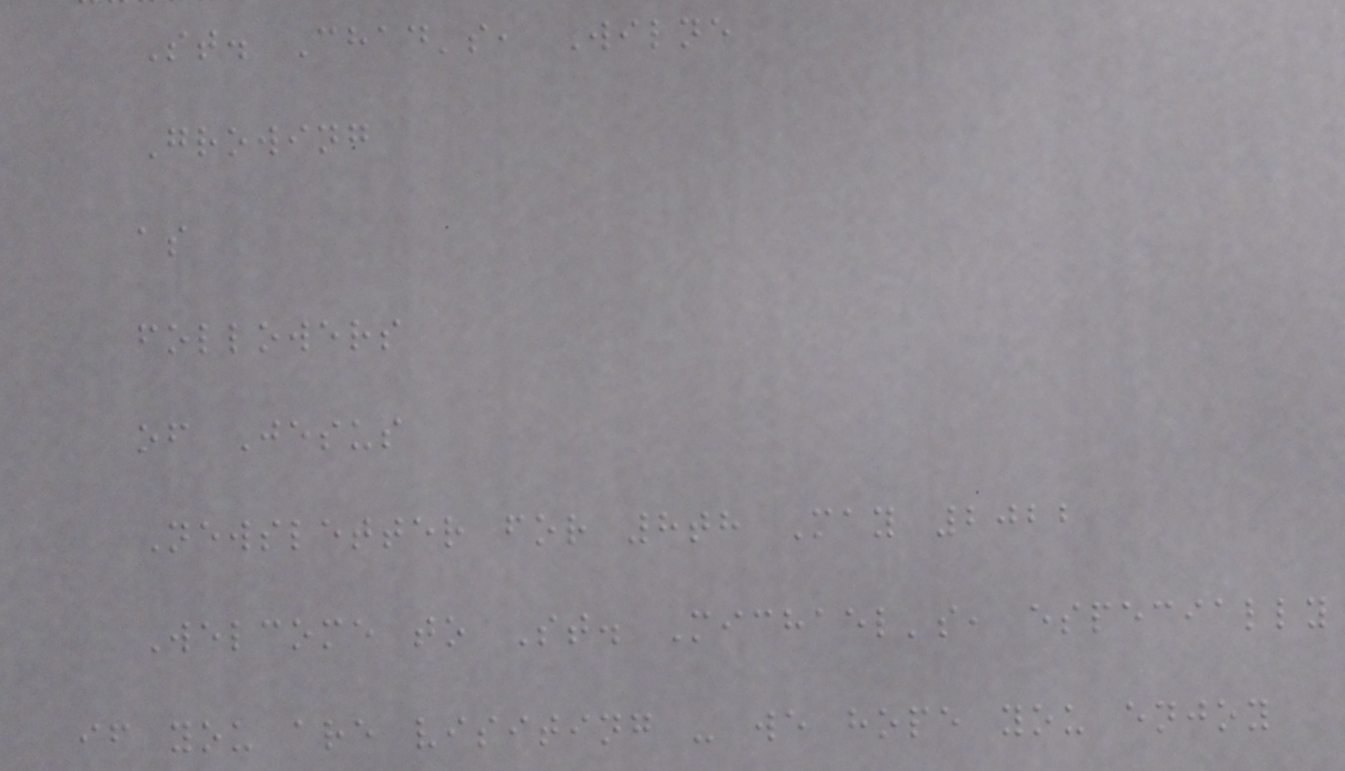St. Chad's, Wilne
Growing
as
followers
of Jesus
Newsletter for 8th May 2022
Welcome to St. Michael's, especially
if you are visiting - we hope you enjoy
